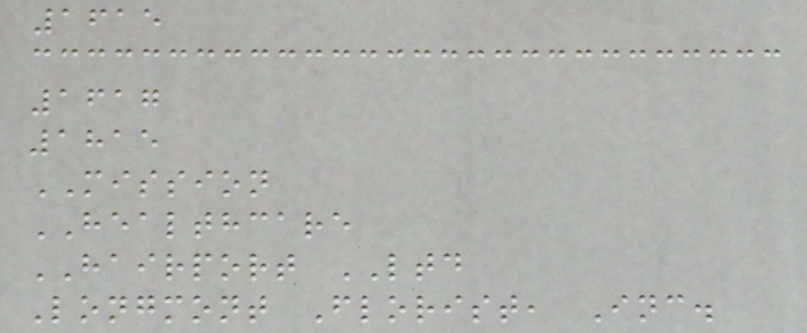1615
1617
1815
MISSION
HEALTHCARE
HAIRPORT LTD
Longmont Florist, Inc.
